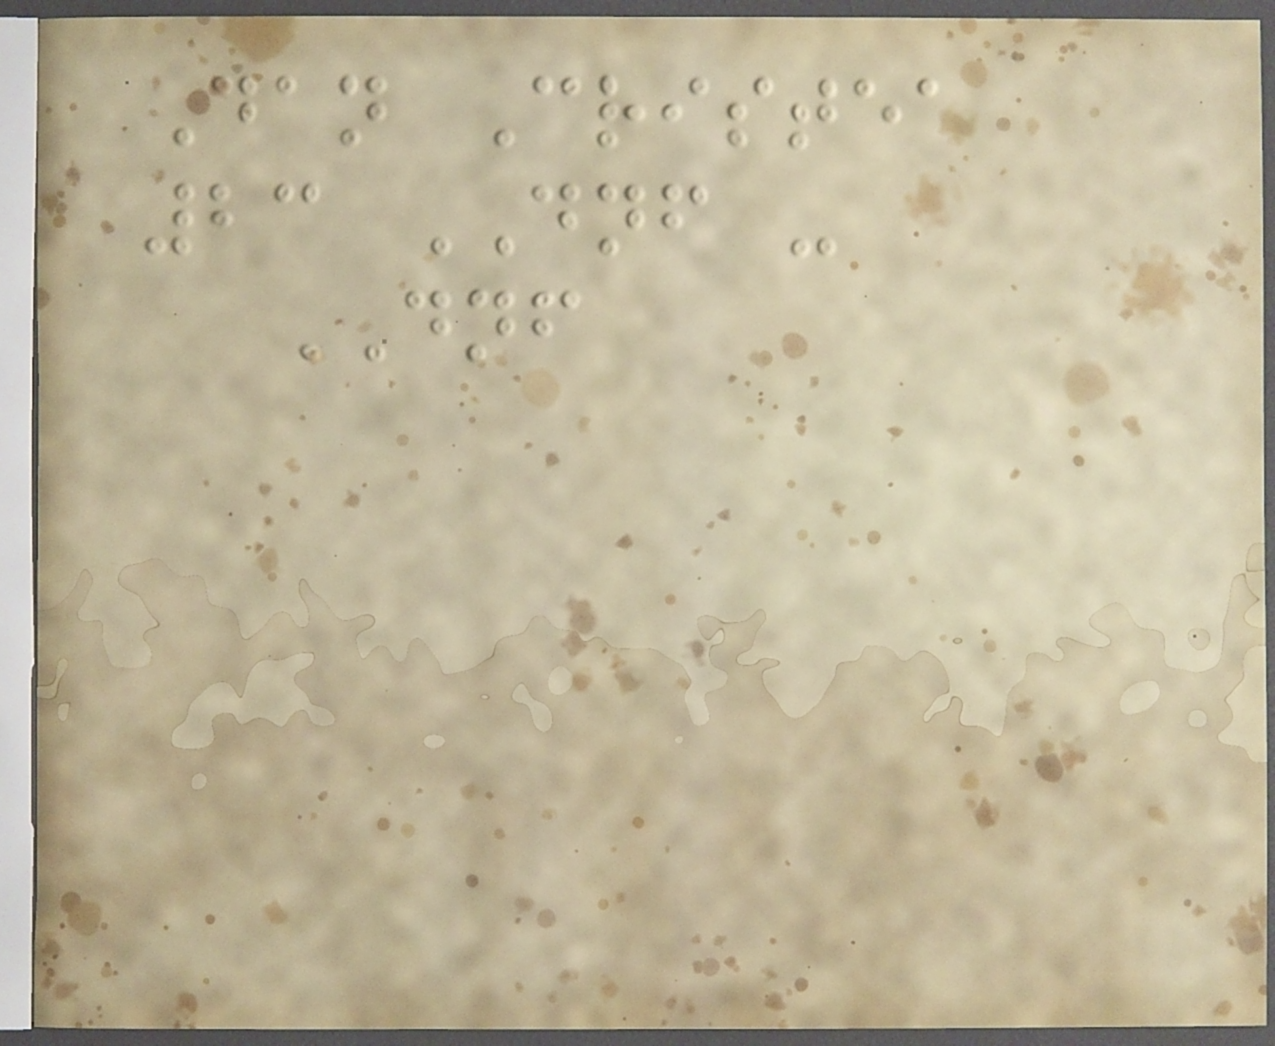Dan Cristea
23 DNF -
DNF
